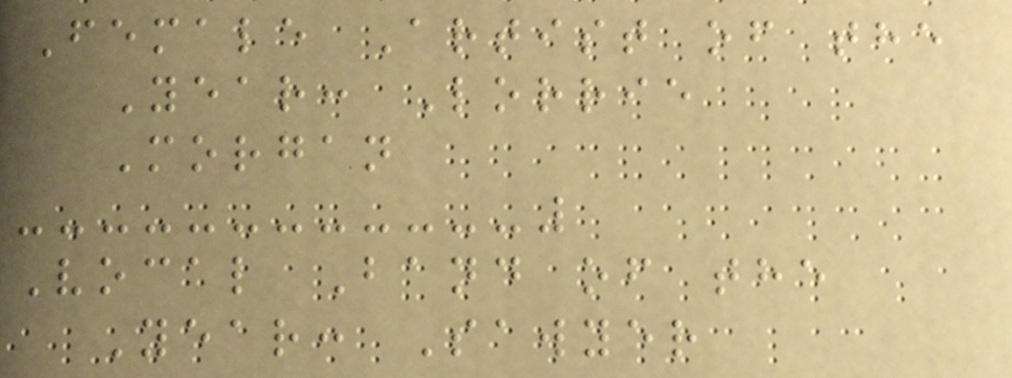Female Artist of the
Year: Lorrie
Morgan
Vocal Band of the
Year: Sawyer
